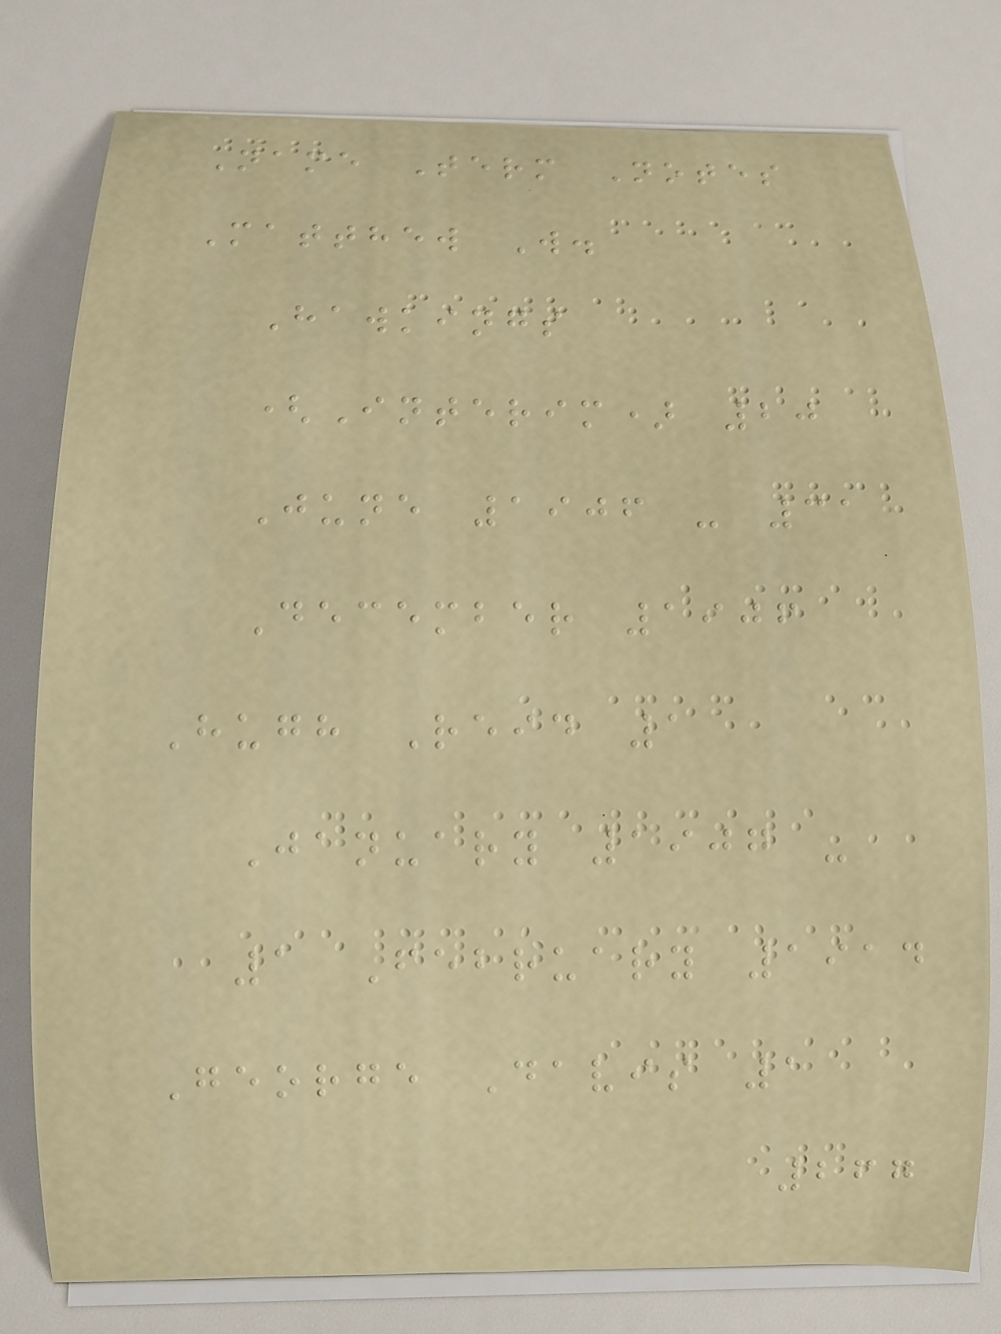Name Term Notes
Matthew W.
Hawkings
(Interim) 20
June 1906 - 31
December 1906
Hugh Reid 1
January 1907 -
1 February 1914
George Davis 1
267
